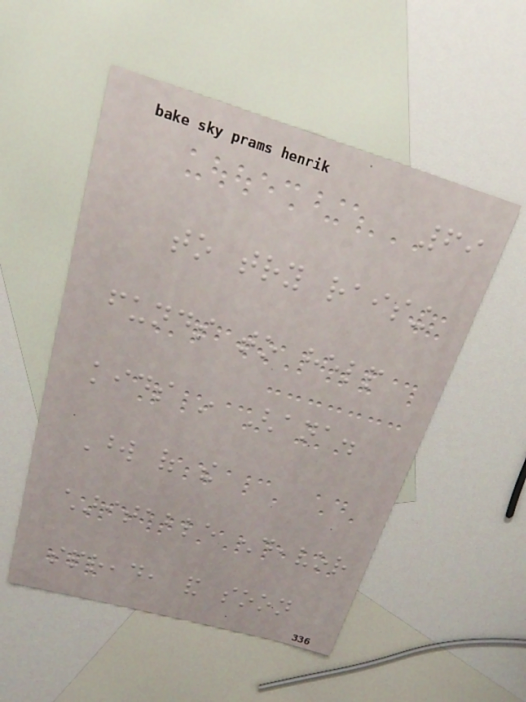69
to try raising
funds to help
kids in Ghana.
Word of the
charitable endeavor
spread, and soon
